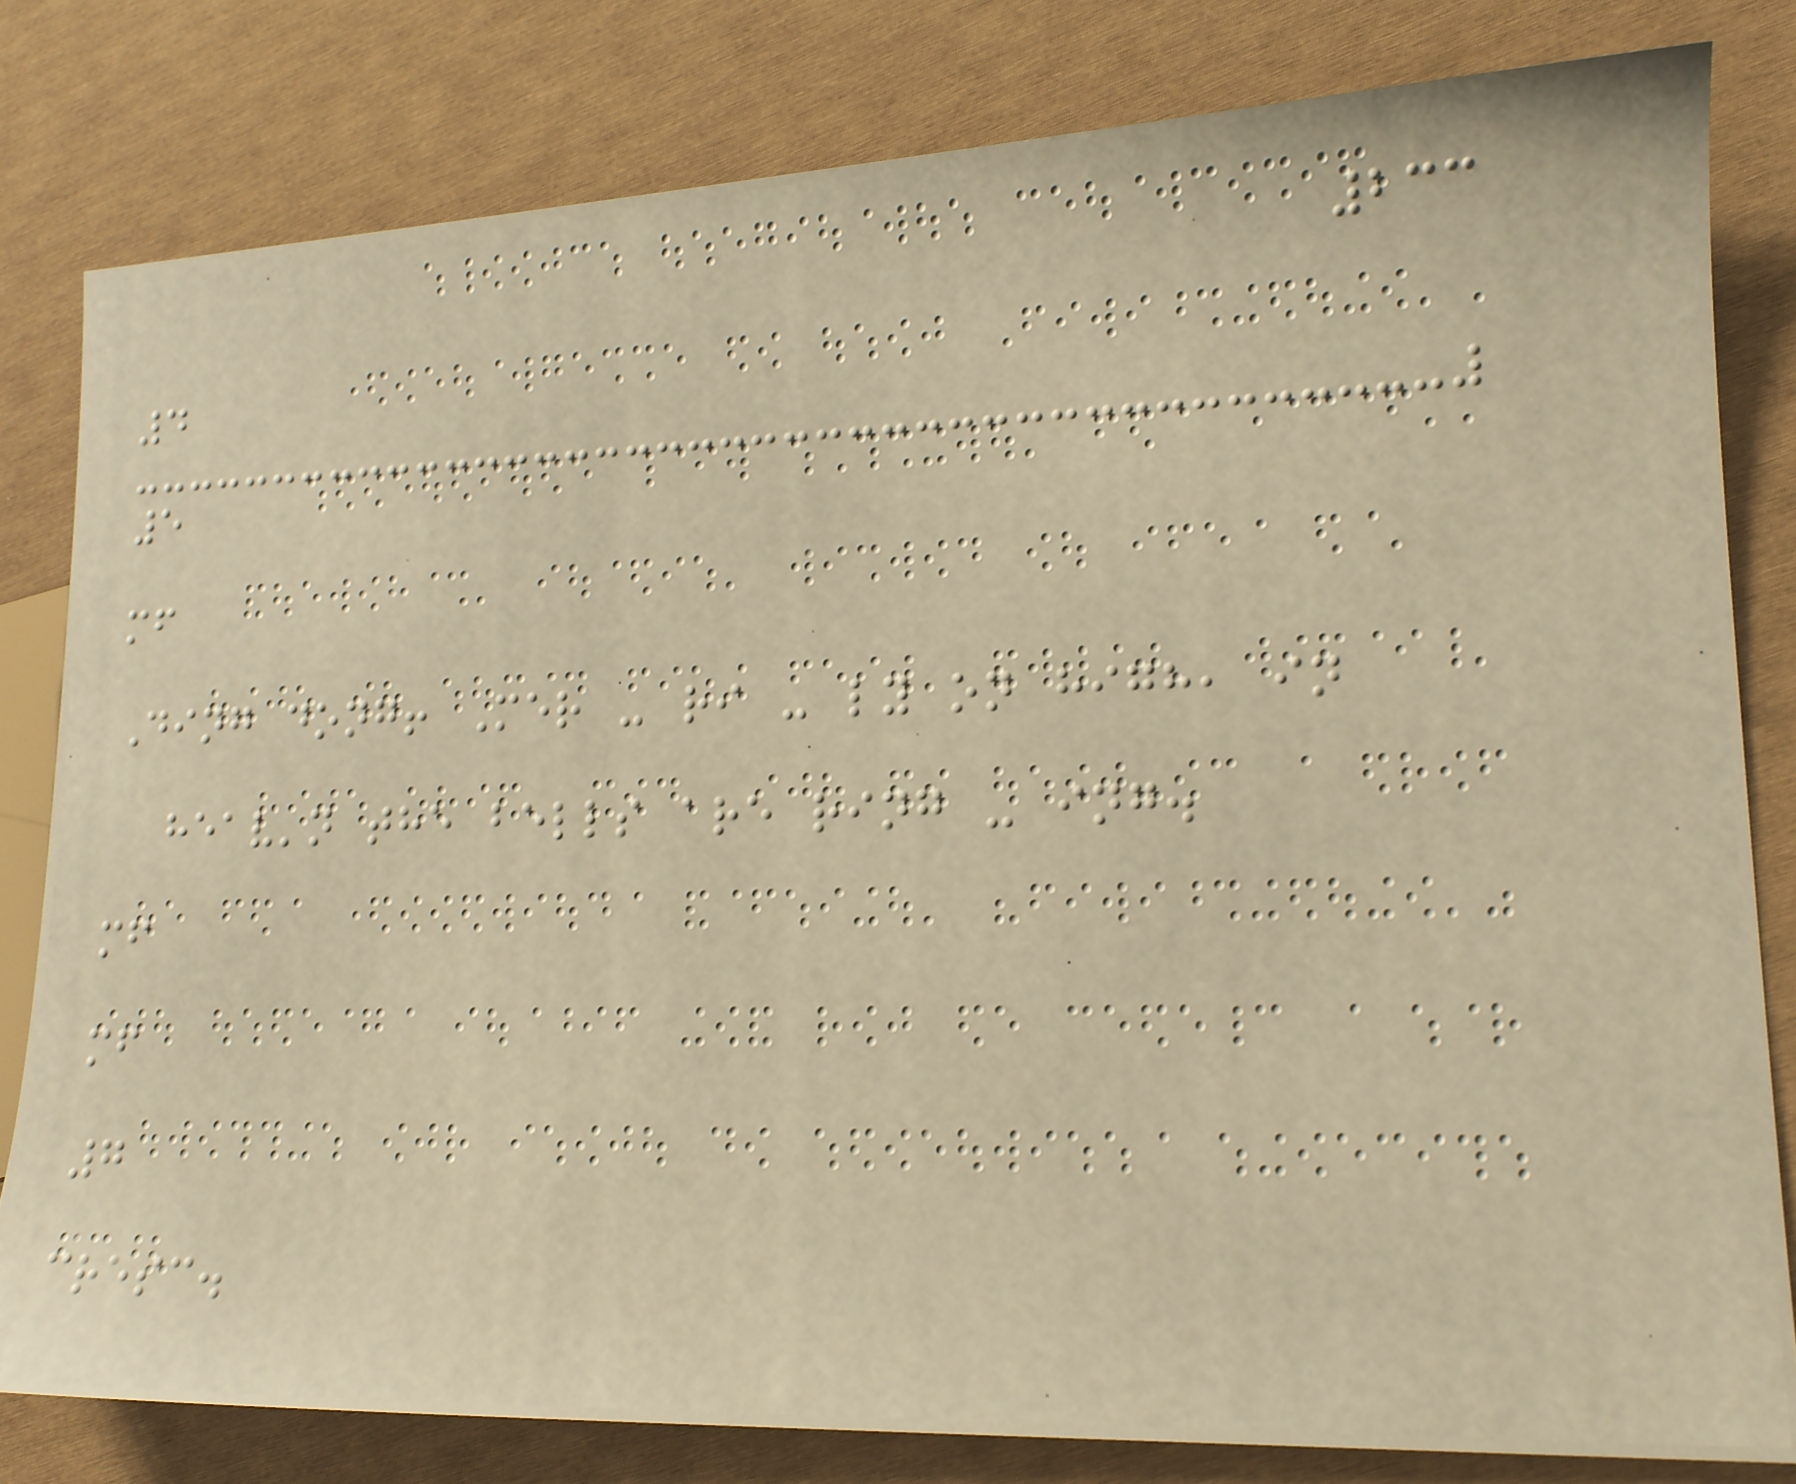233
4
5
mf
Ding dong! Mer - ri - ly on high, in
heav'n the bells are ring - ing.
mf
mf
7
cresc.
